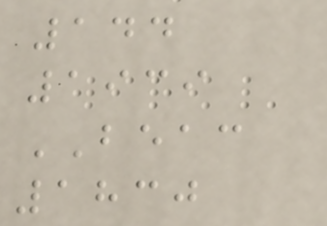144
1939
BEAC
1830
